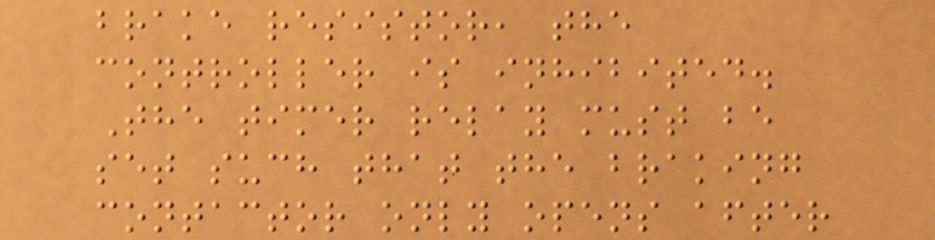brake resistor, the
controller is inhibited.
The timer relay must be
set such that the braking
contactor only opens after
